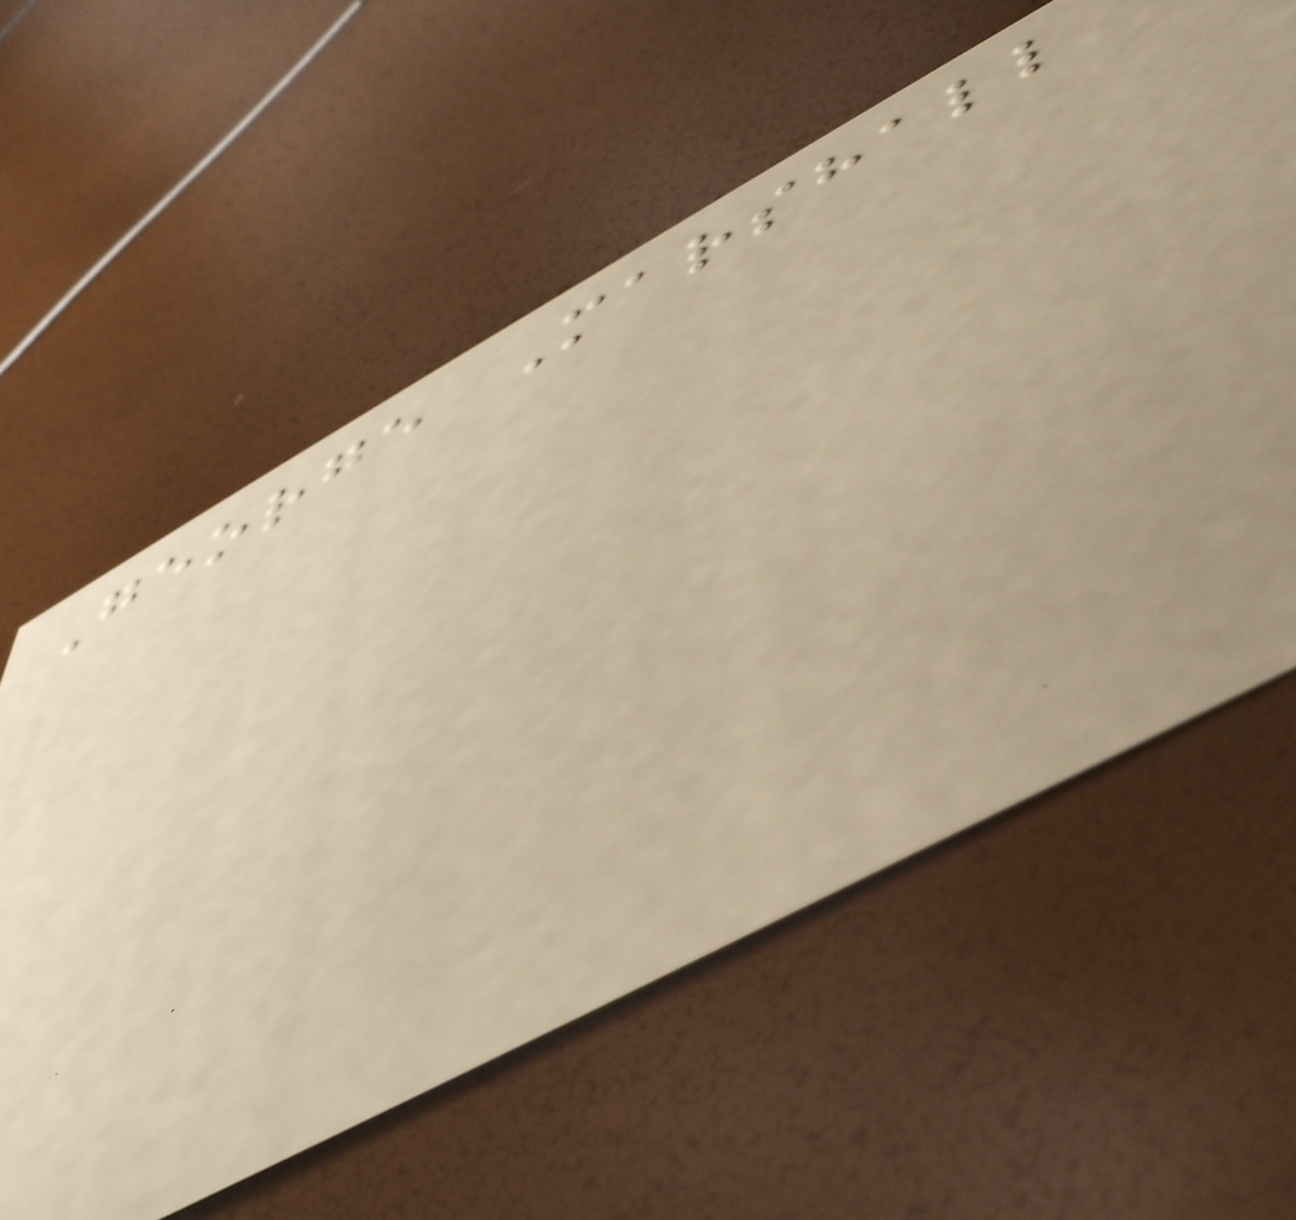George Marshall
